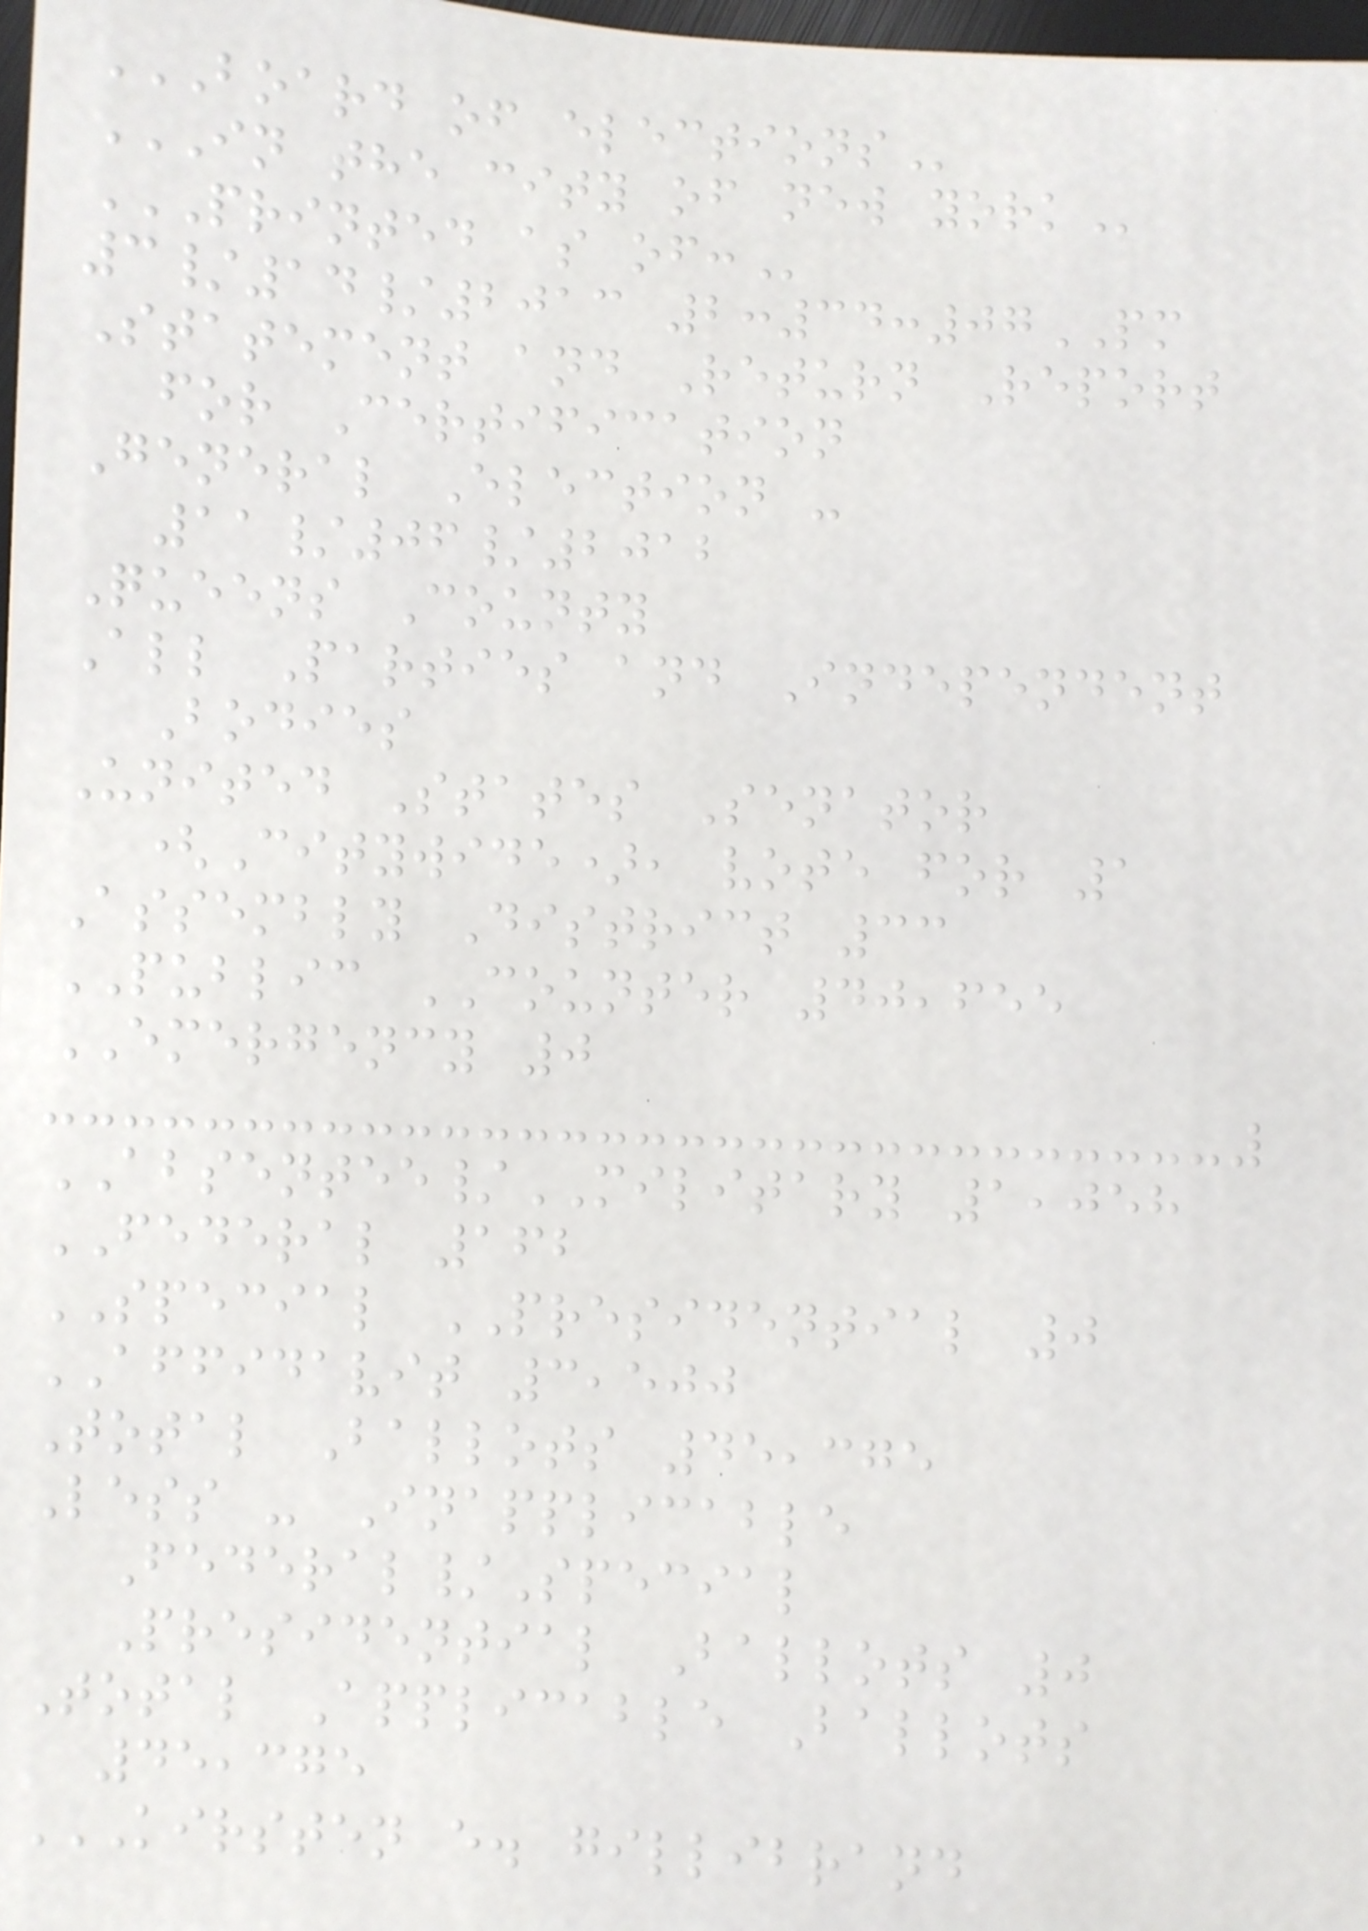BOARD OF ELECTIONS
IN THE CITY OF NEW YORK
PRINTED AS OF:
3/14/2013 2:34:07PM
Statement and Return Report
for Certification
General Election -
11/06/2012
Queens County
All Parties and Independent
Bodies
United States Senator
(Citywide), vote for 1
Assembly District 33
PUBLIC COUNTER 40,655
EMERGENCY 0
ABSENTEE/MILITARY 1,058
FEDERAL 162
SPECIAL PRESIDENTIAL 0
AFFIDAVIT 3,500
Total Ballots 45,375
Less - Inapplicable
Federal/Special
Presidential Ballots 0
Total Applicable Ballots
45,375
KIRSTEN E. GILLIBRAND
